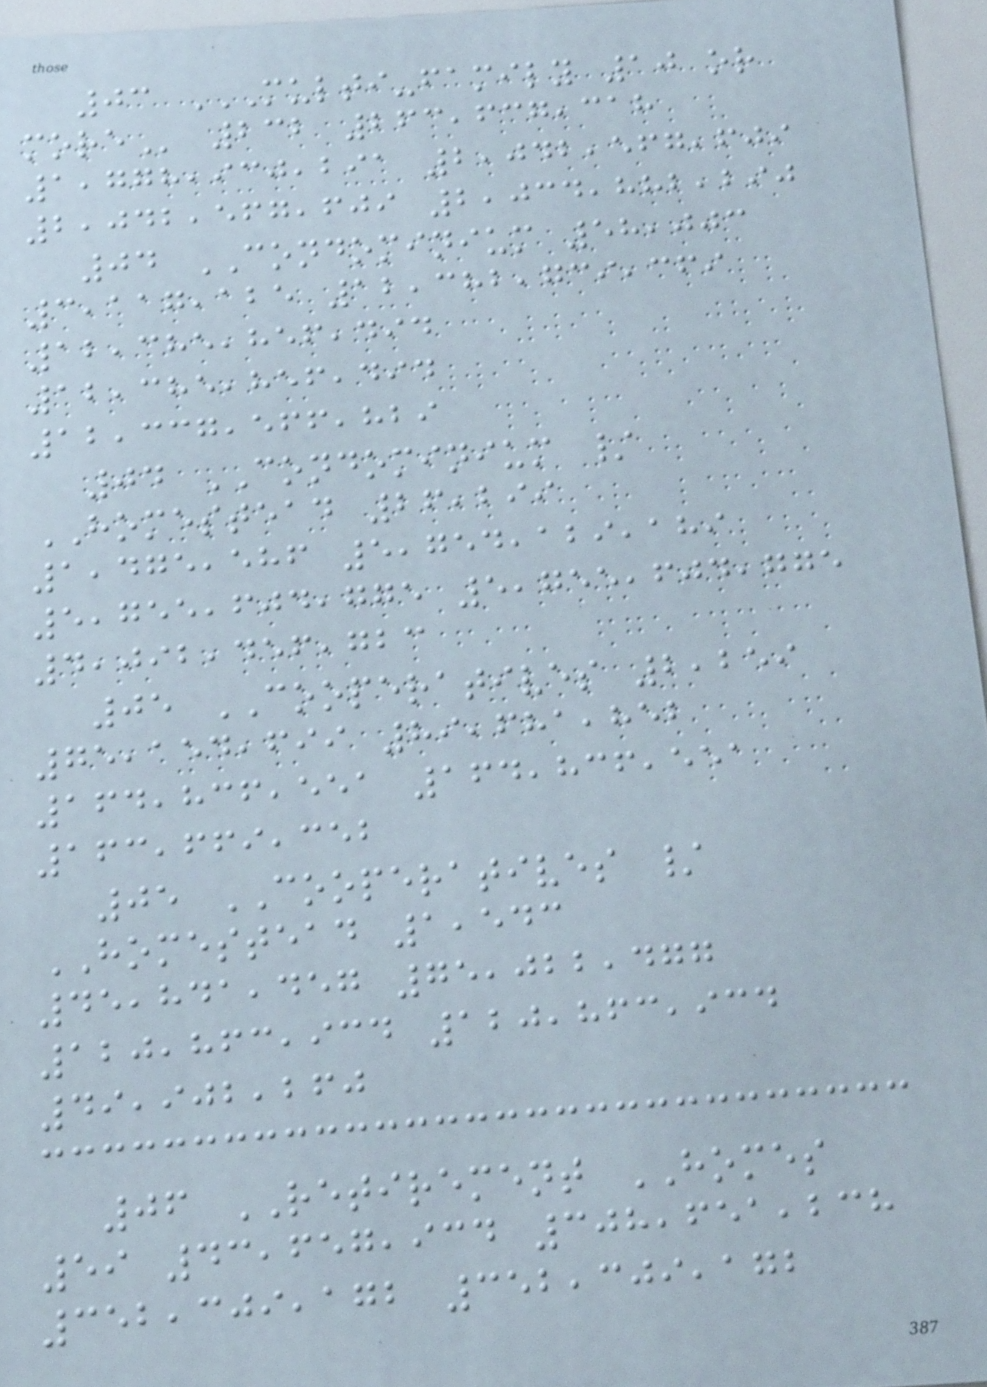03 MULTI-FAMILY 10 OR
MORE 232 263,637,318
1,778,930,291 2,042,567,609
2,042,567,609 2,034,882,290
04 CONDOMINIUM 58,003
3,117,125 12,382,739,369
12,385,856,494
12,385,856,494
12,337,566,829
04 CONDOMINIUM /
HOMESTEAD 26,299
1,475,586 5,754,129,189
5,755,604,775 5,755,604,775
4,092,456,723
05 COOPERATIVES 2,259
75,154,699 89,681,852
164,836,551 164,836,551
163,669,352
05 COOPERATIVES /
HOMESTEAD 1,543
45,841,457 75,022,477
120,863,934 120,863,934
49,902,260
06 RETIREMENT HOMES
59 43,657,934 308,651,238
352,309,172 352,309,172
